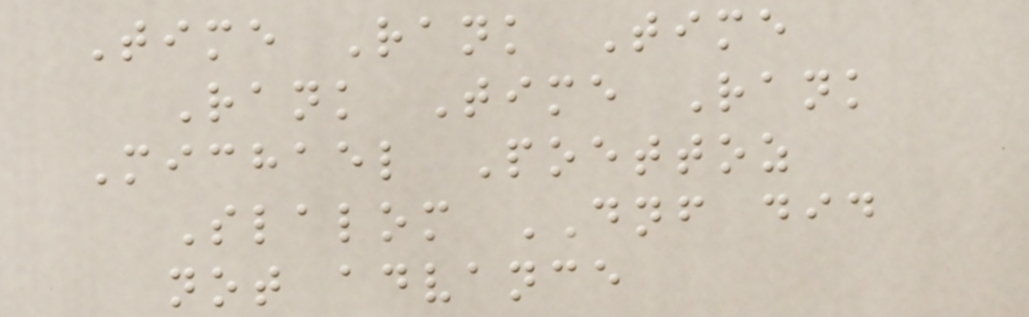Time Rank Time
Rank Time Rank
Michael Poettoz
Slalom DNF did
not advance
